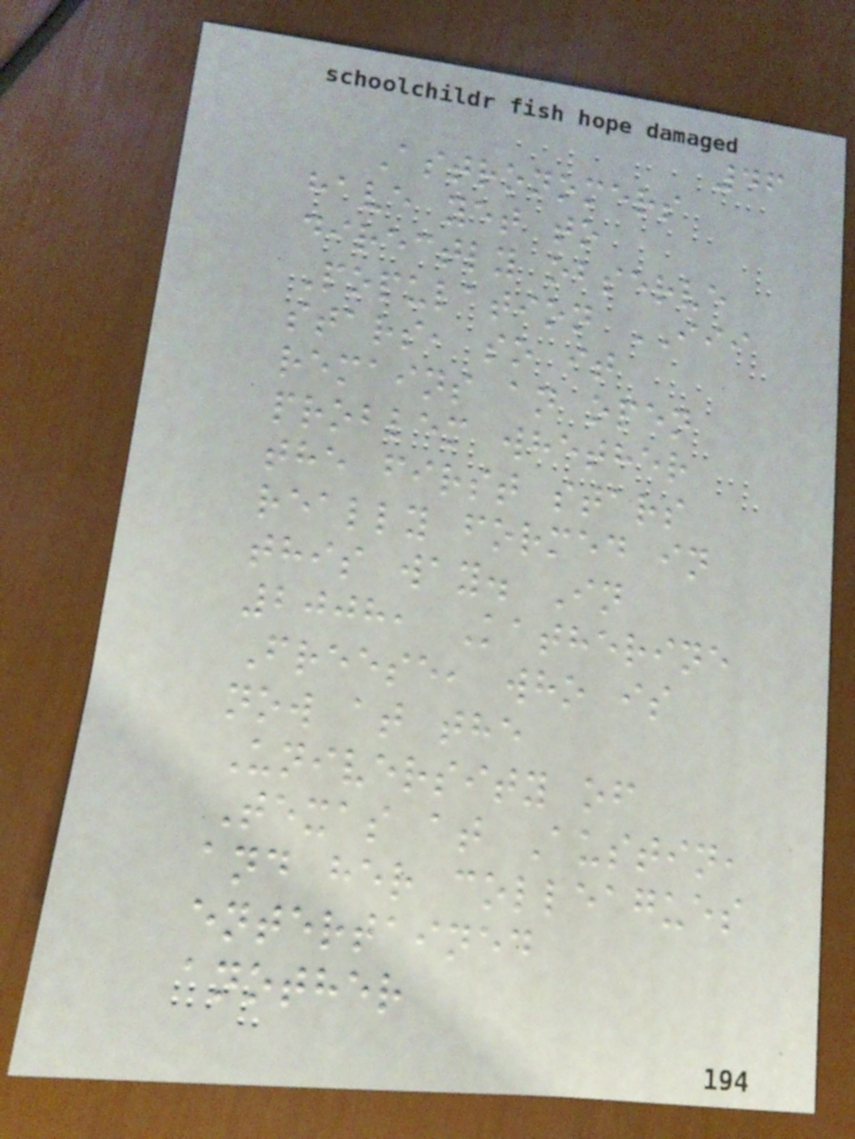46
Astronomers
have yet to
directly observe
Population III
stars, so it
remains an open
problem whether
the first stars
really formed in
this way. In
2008, Katherine
Freese, who is
now at the
University of
Texas at Austin,
and her colleagues
entertained
another
